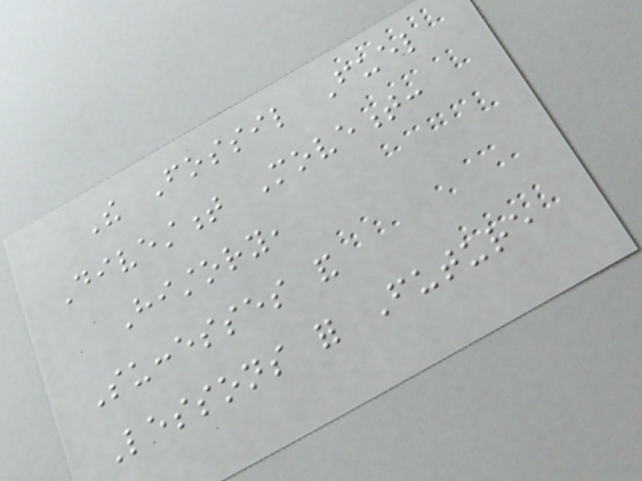The Fossil Fuel
Divestment Movement:
History,
Successes and
Lessons for Future
